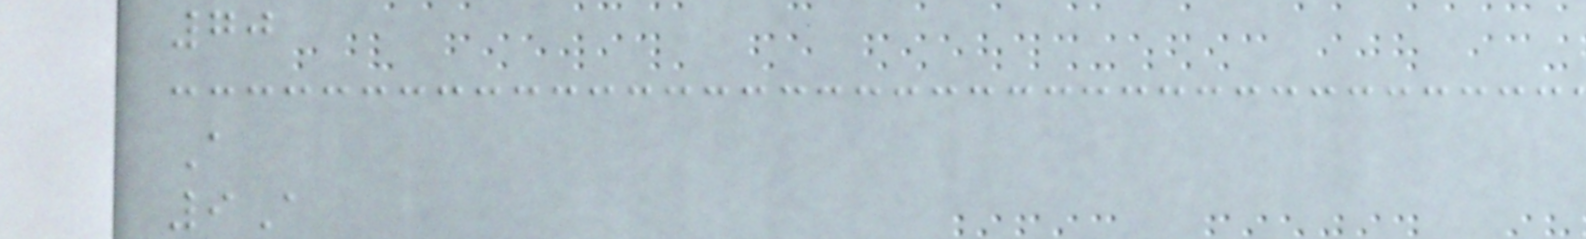70
A
9A
